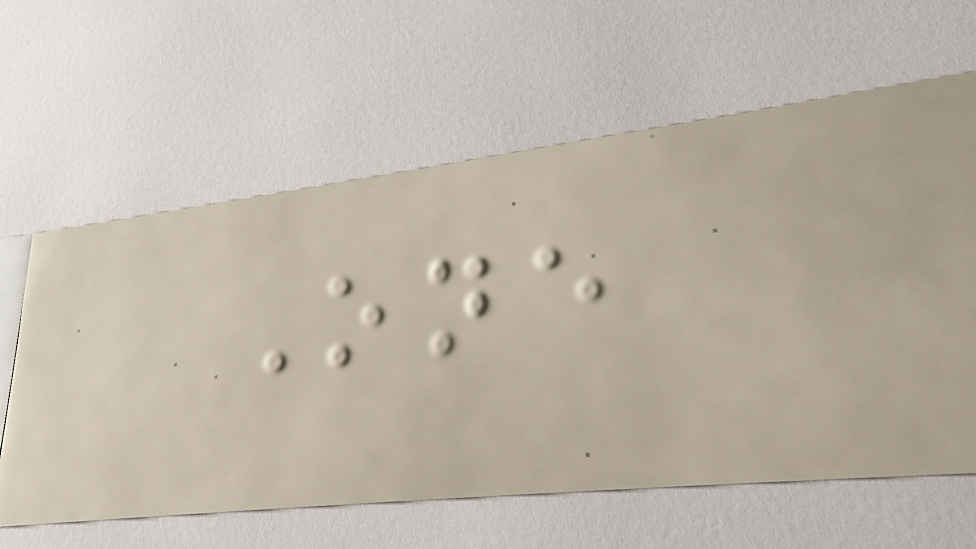One
